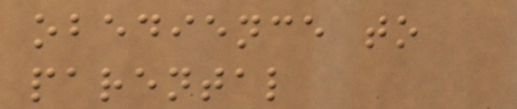obedience to
parental
